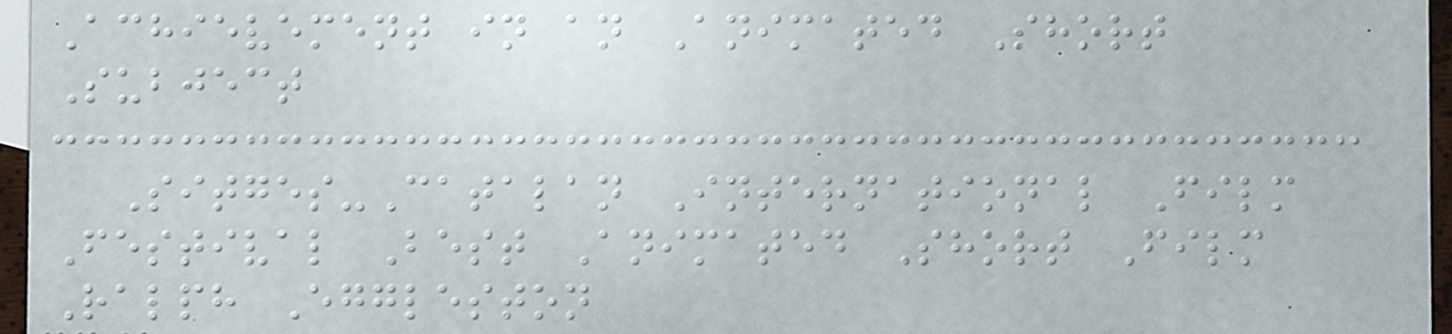Achievement in an Animated Short
Subject
Sitges-Catalan International Film
Festival Best Animated Short Film
Ralph Eggleston
